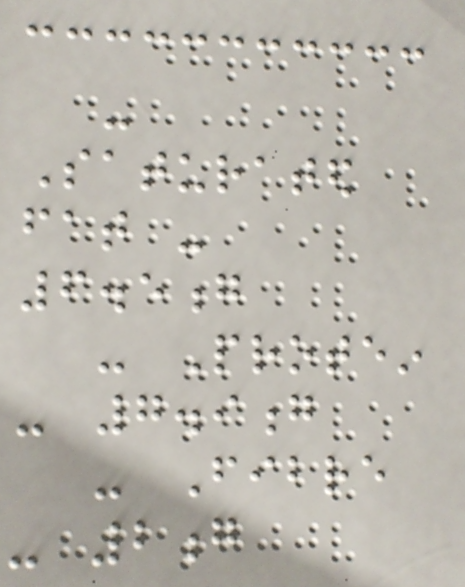-
Saturated
fat -
6.5g
- Protein
- 7.9g
- Fibre
- 2g
